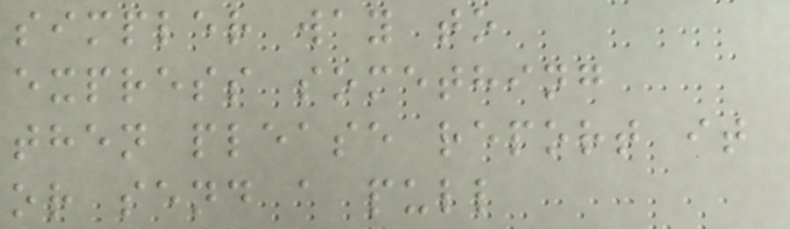simpler way to
express something
then please report it
or send a pull
